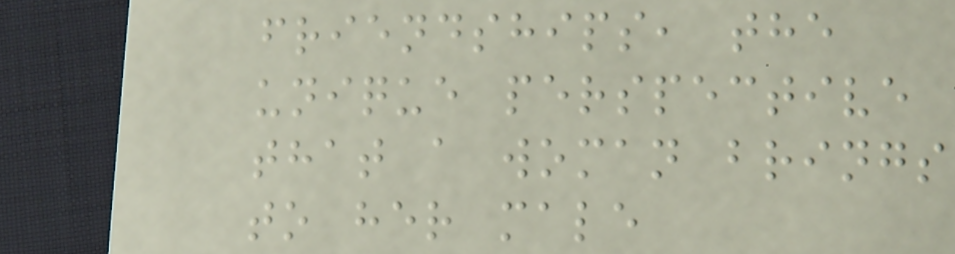friendships, the
unique perspective
that a woman brings
to her male
